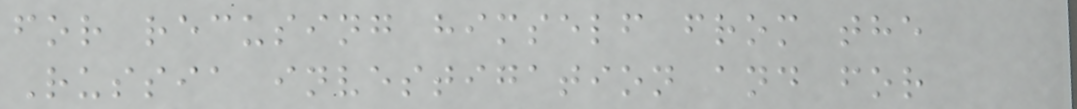for recusing himself from the
Russia investigation and for
